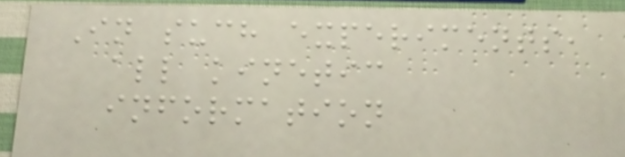In such experiments,
all kinetic
information
